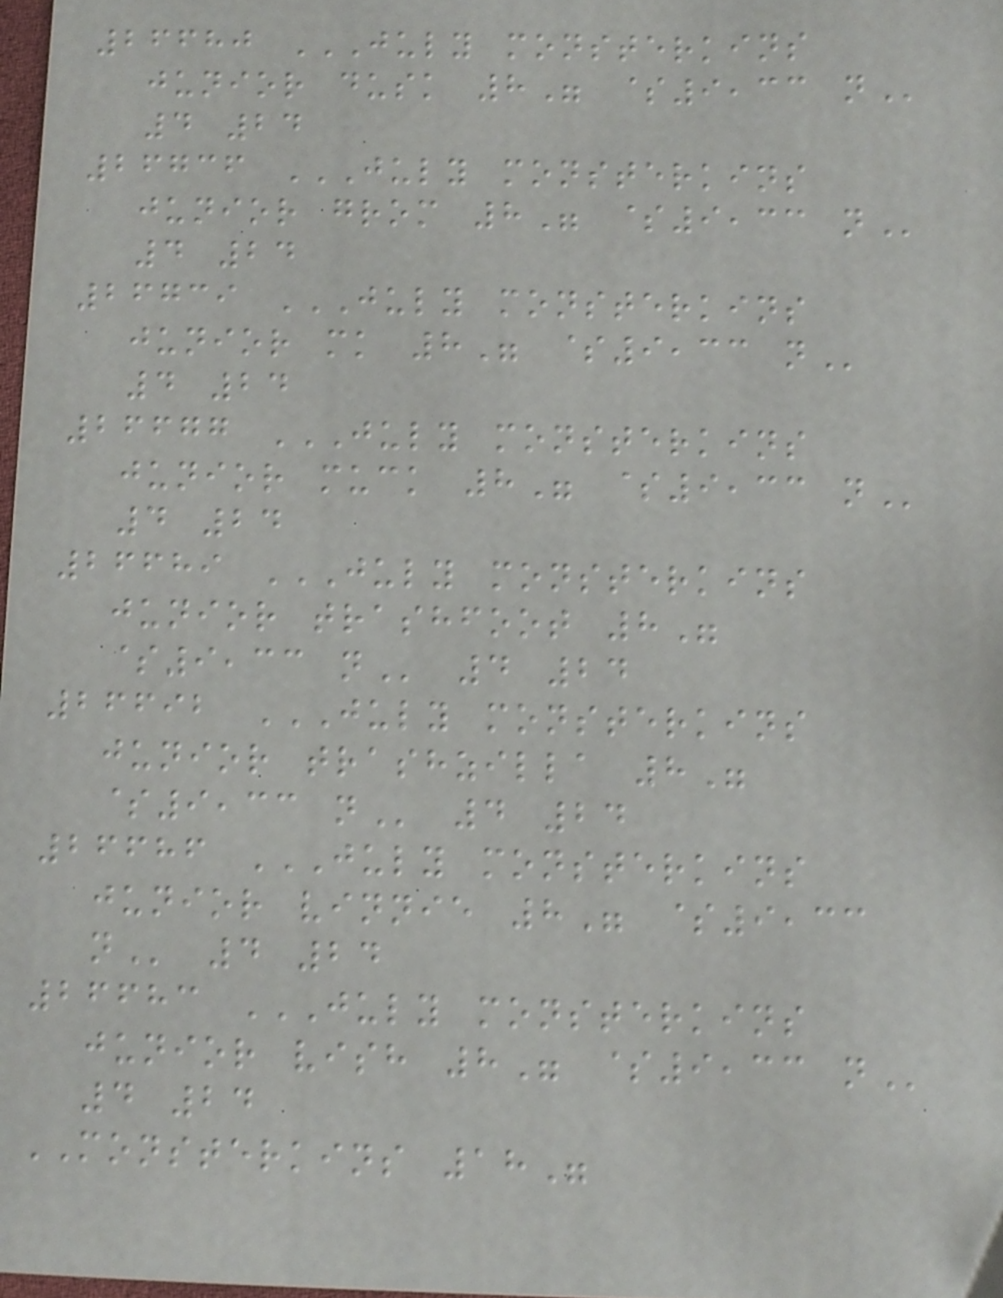26680 JULY MONSTERKINS
JUNIOR DUSK 8" $9,33 N
4 24
26736 JULY MONSTERKINS
JUNIOR GROM 8" $9,33 N
4 24
26739 JULY MONSTERKINS
JUNIOR MK 8" $9,33 N
4 24
26677 JULY MONSTERKINS
JUNIOR MUCK 8" $9,33 N
4 24
26689 JULY MONSTERKINS
JUNIOR TRASHFOOT 8"
$9,33 N 4 24
26692 JULY MONSTERKINS
JUNIOR TRASHZILLA 8"
$9,33 N 4 24
26686 JULY MONSTERKINS
JUNIOR VINNIE 8" $9,33
N 4 24
26683 JULY MONSTERKINS
JUNIOR VISH 8" $9,33 N
4 24
MONSTERKINS 18"
